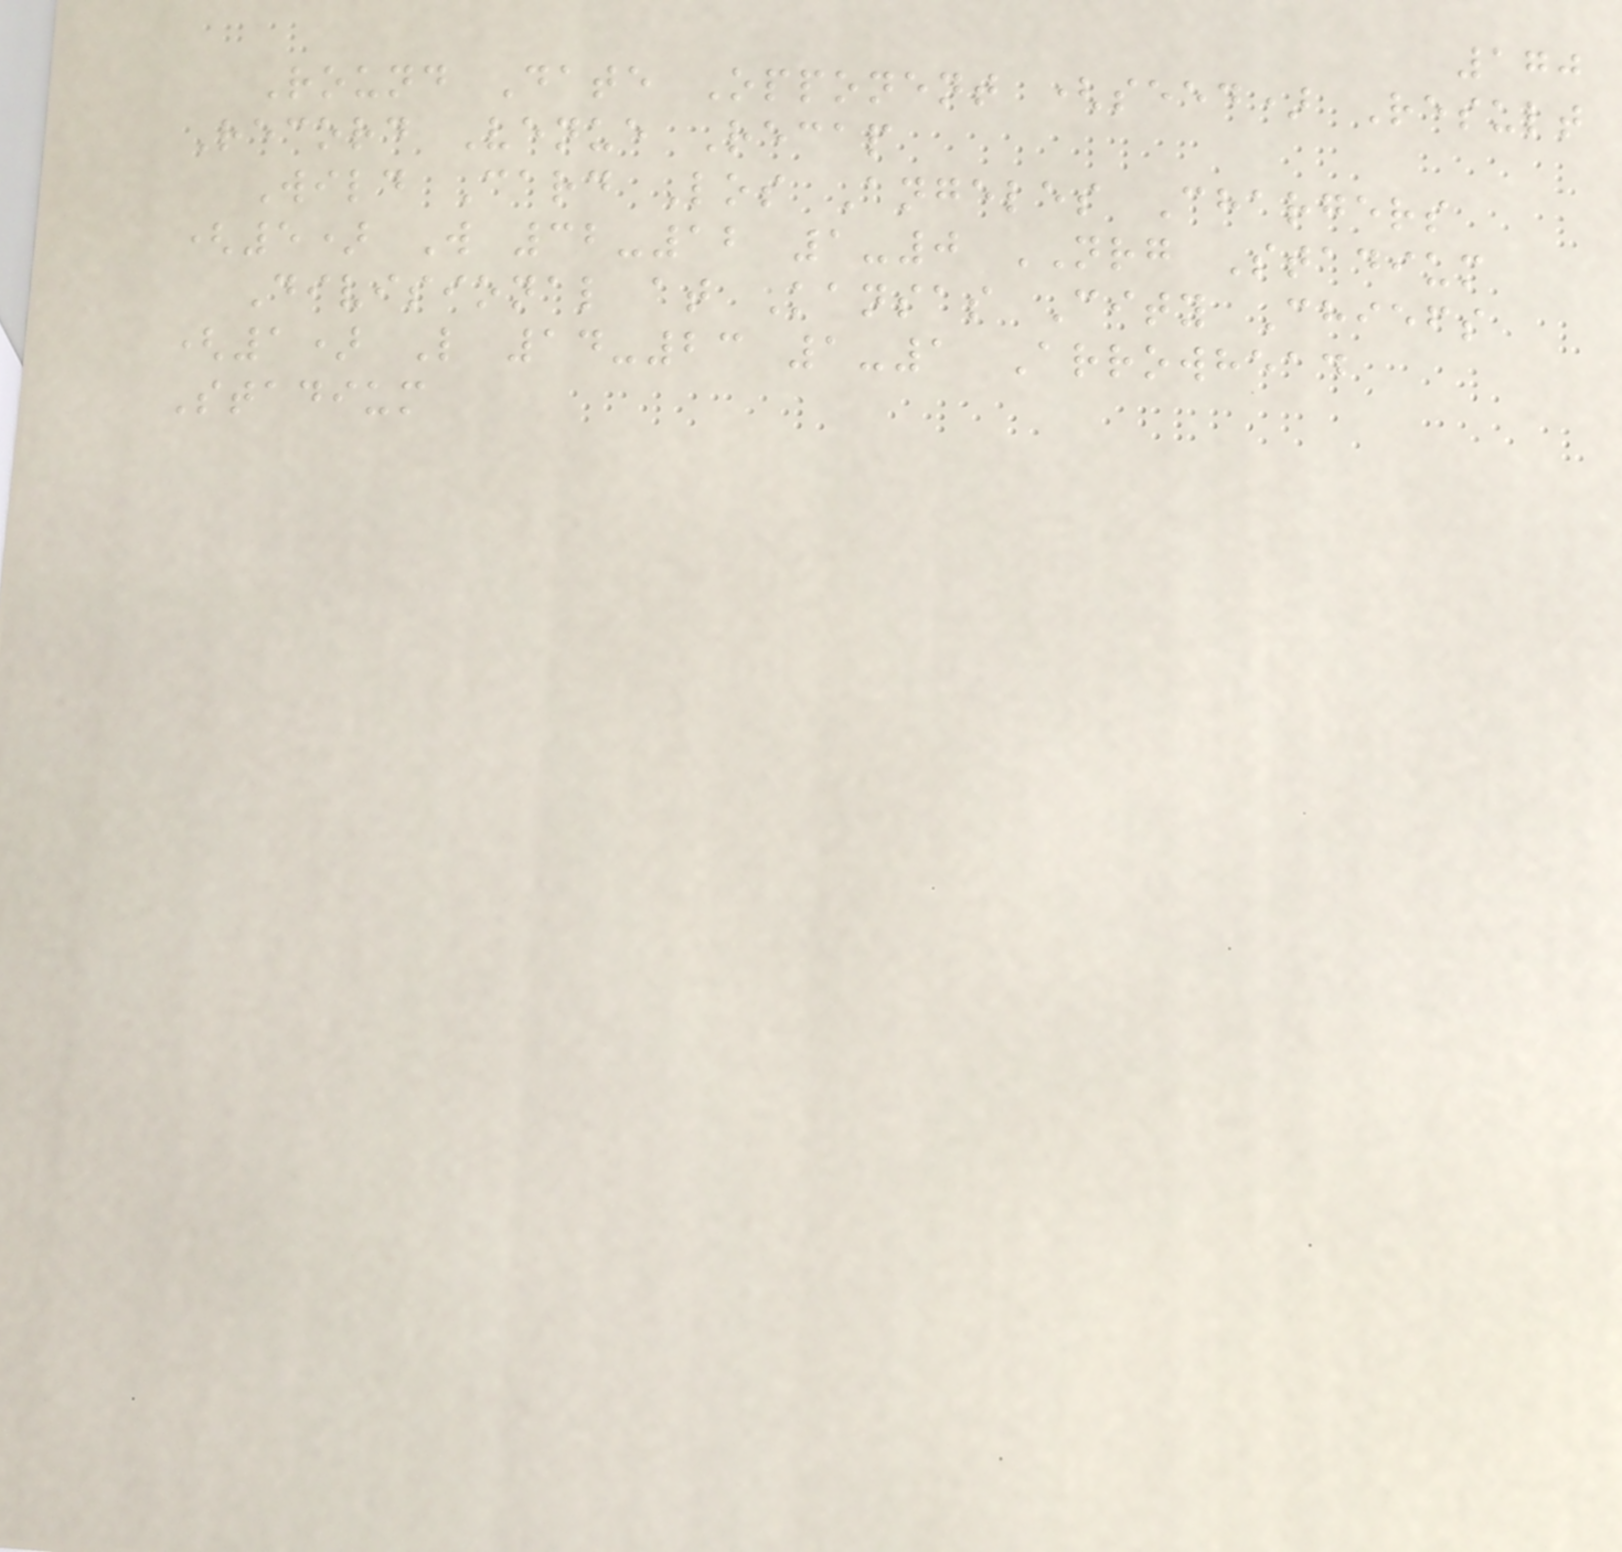170
Round Date Opponent (seed) Result
Record Venue Recap
Wild Card Los Angeles Chargers
(5) W 32-12 1-0 NRG Stadium
Divisional at Kansas City Chiefs
(1) L 14-23 1-1 Arrowhead
Stadium
